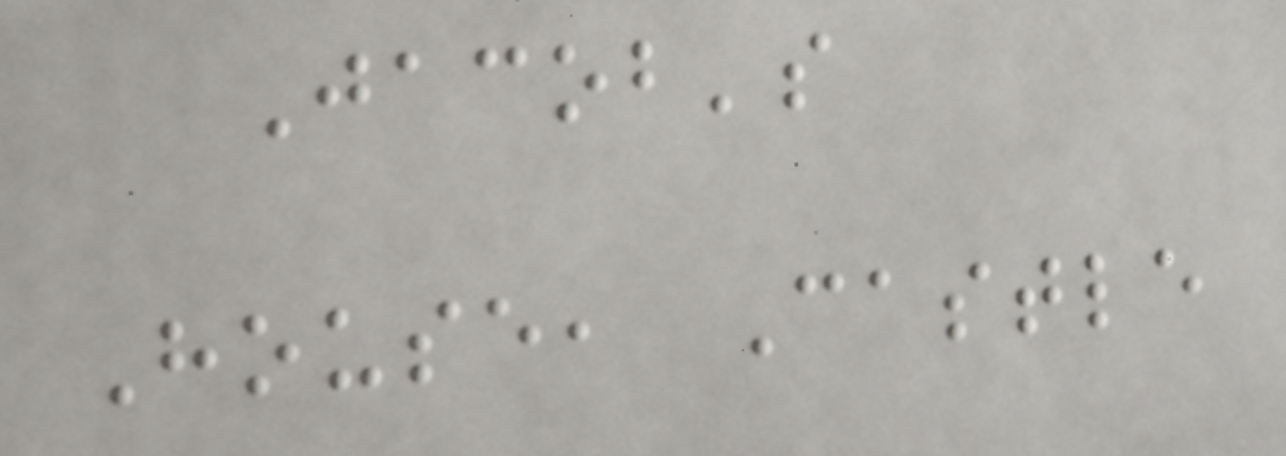Jacob's
House, Castle
